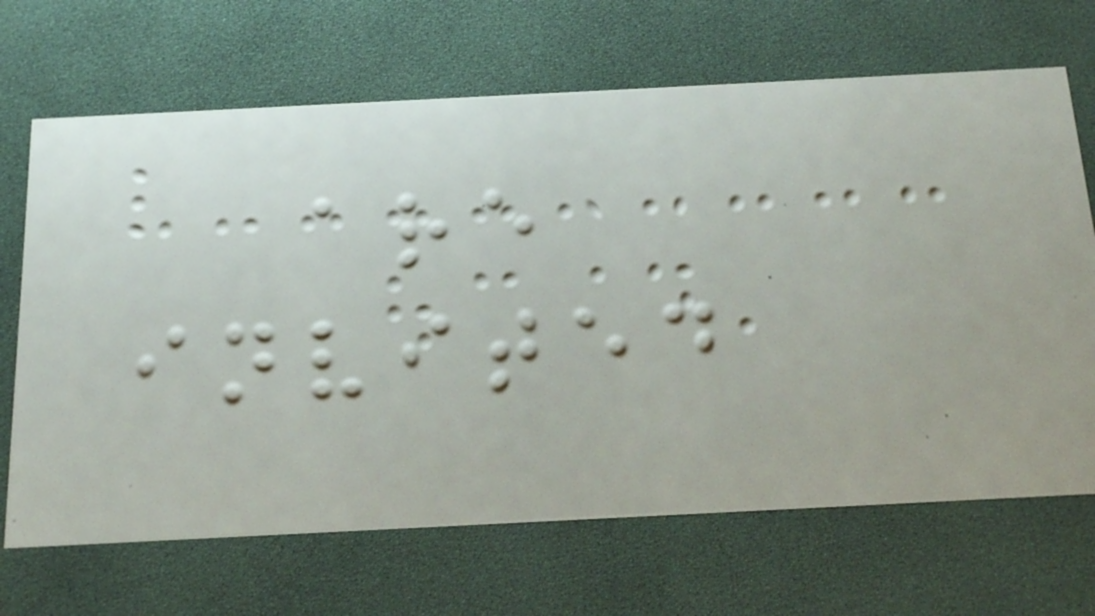are
invited
